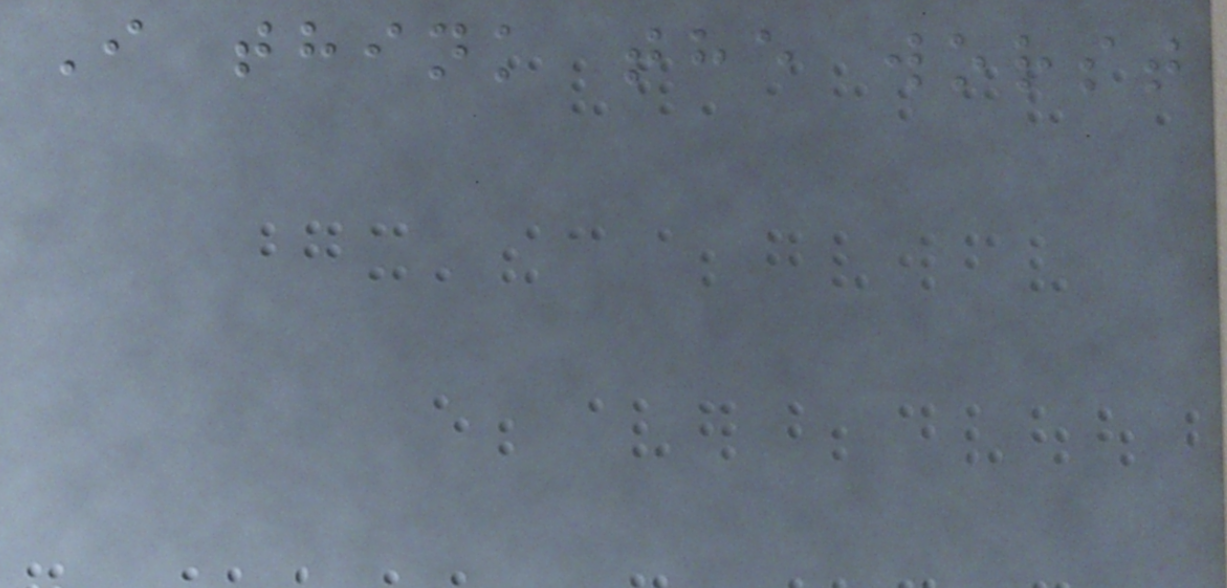I think the worst
